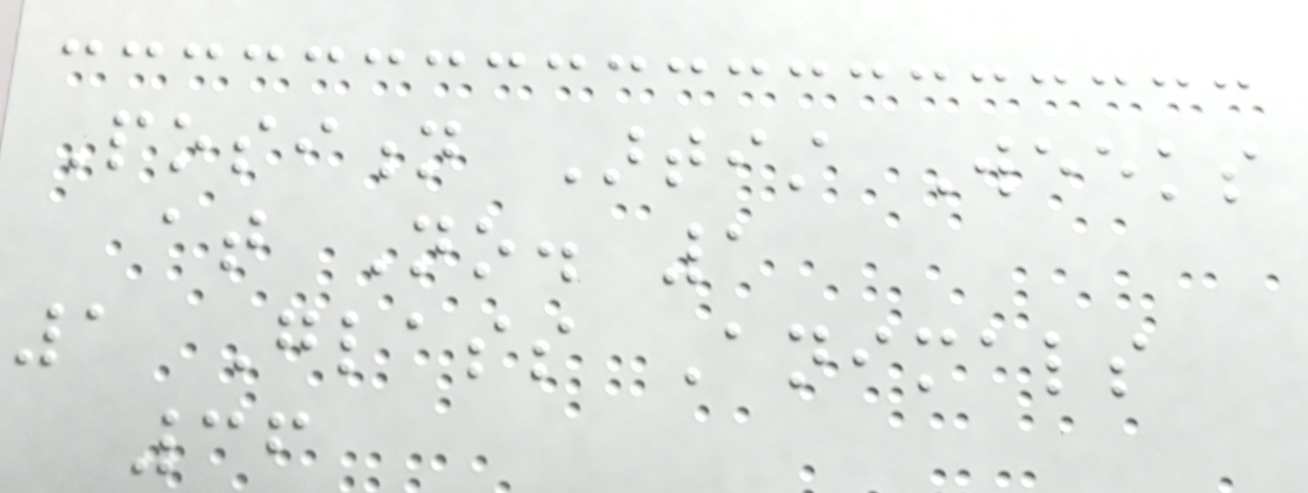Position Artist Weeks
at No. 1
1 Glass Animals
36
